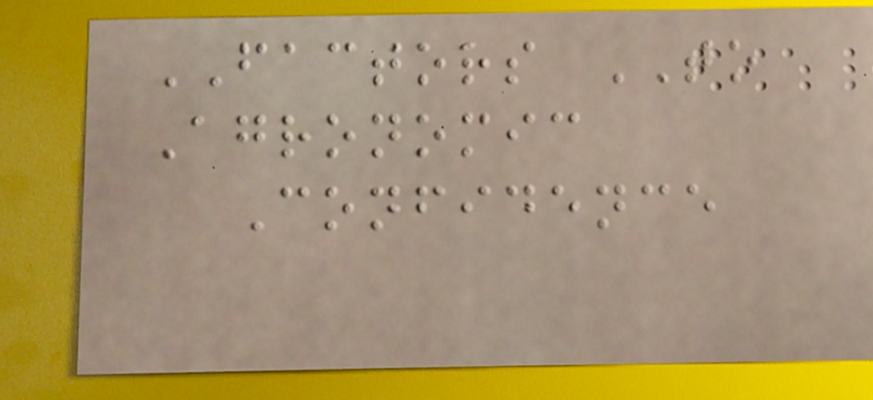FACTORS TO
Agronomic
Confidence
